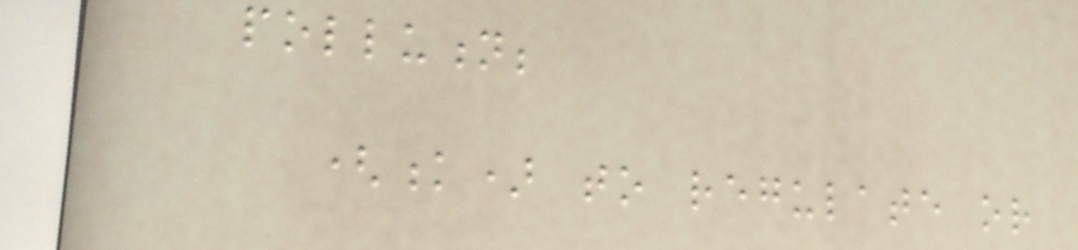pollution;
(k) to regulate or
